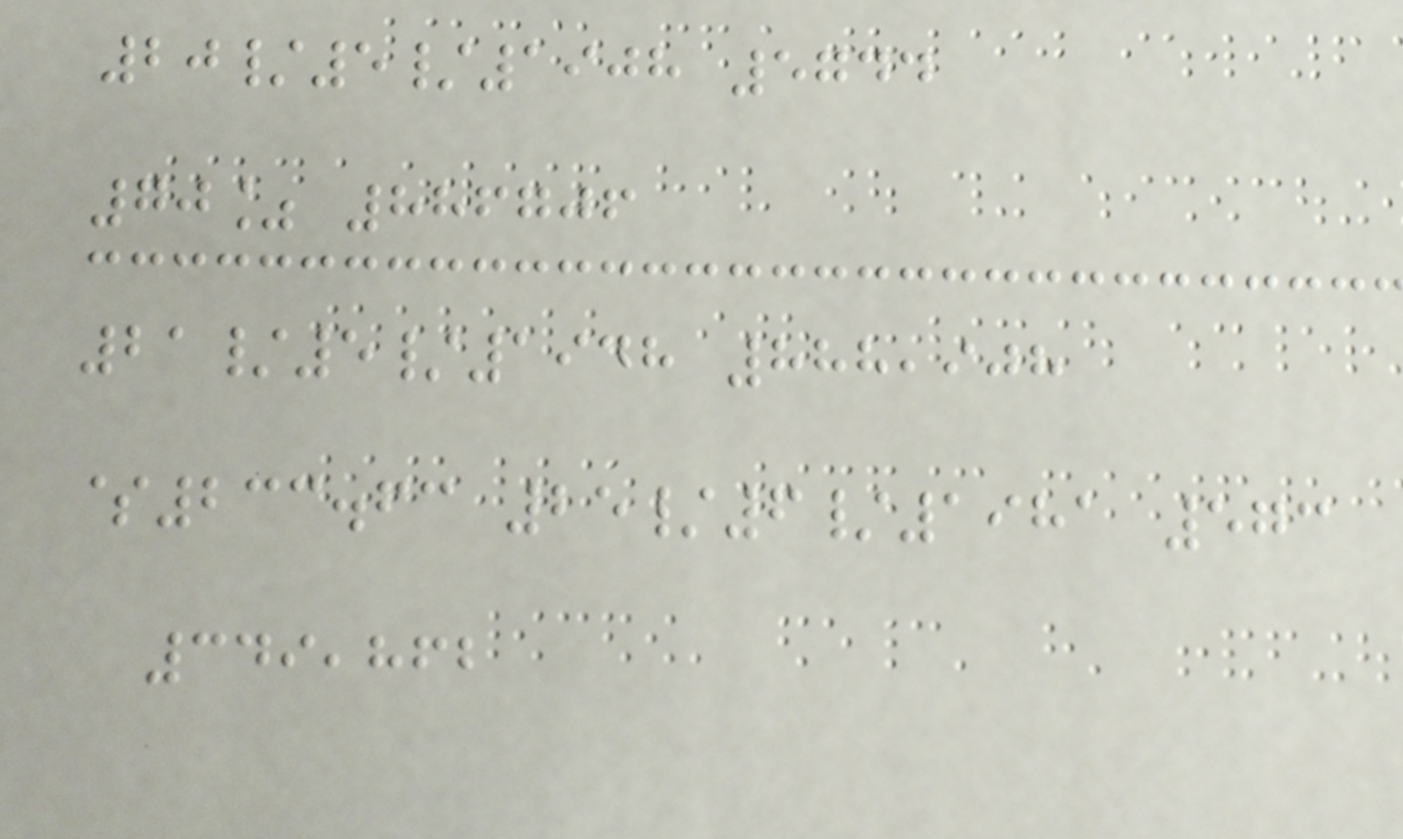20/5/1908 5744
70% 886706
21/5/1948 888,908
$233.63 25/6/1981 573
349,862
